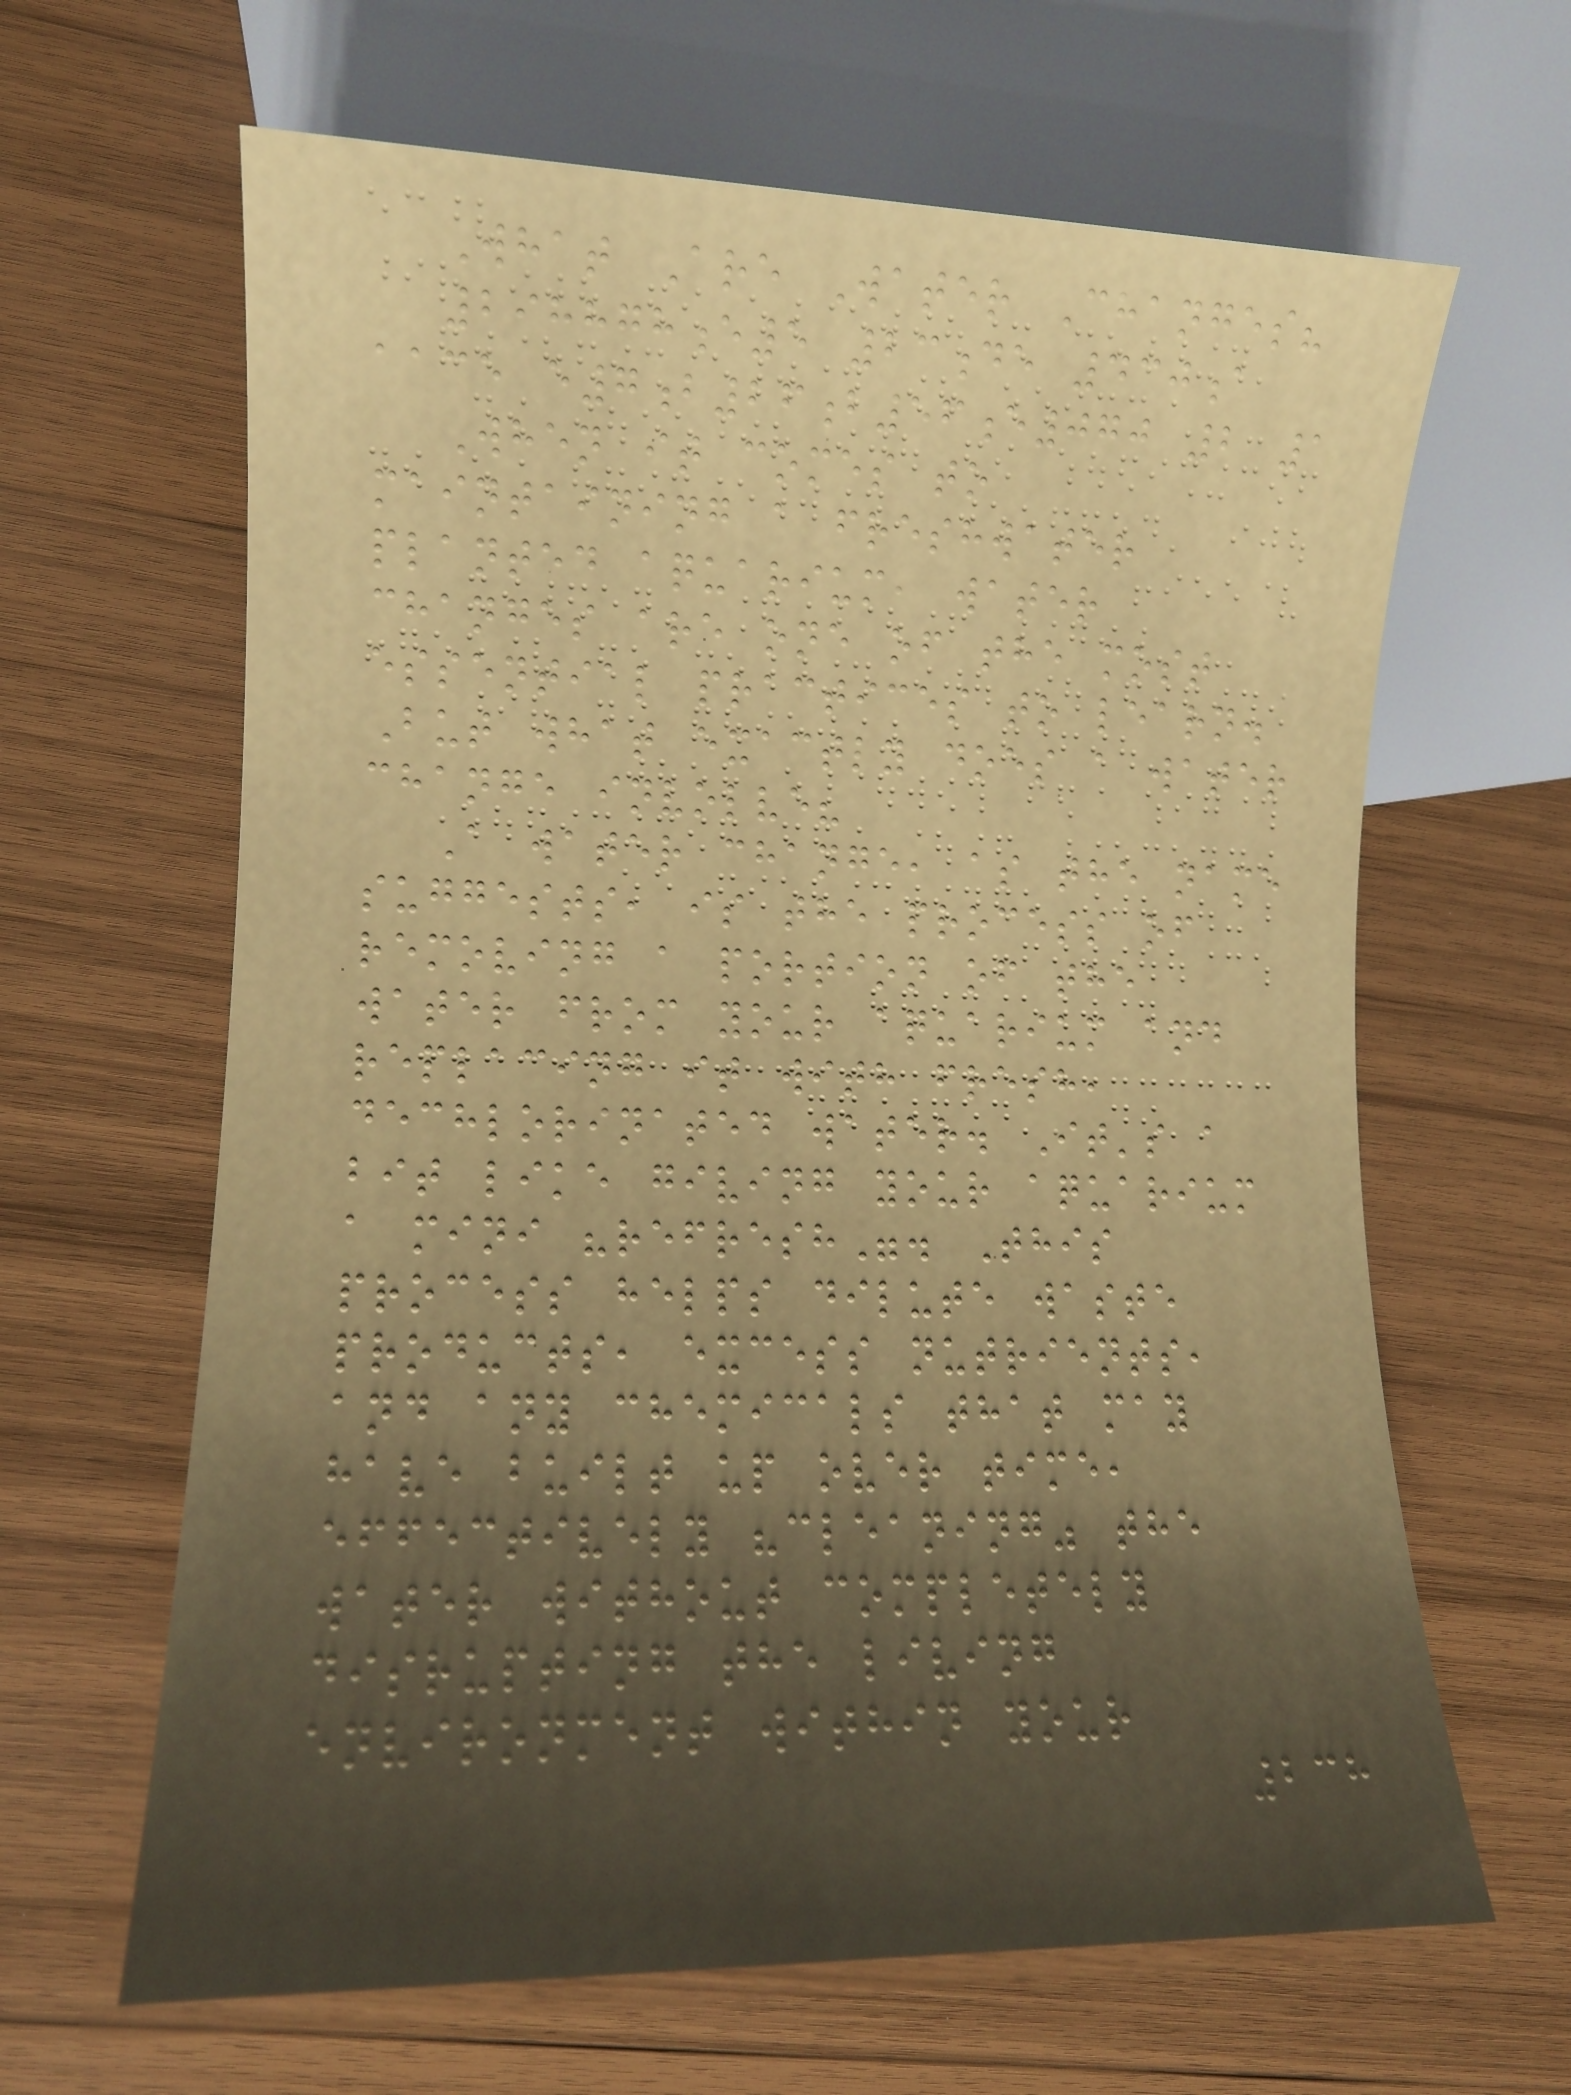What Are Water Changes?
298878e5 23de 430a
aace e7b26b56e070 2 1
When it comes to
maintaining a freshwater
planted aquarium, water
changes are one of the most
essential practices to learn.
But what exactly does a water
change involve?
A water change, as the name
suggests, is the process of
removing a portion of the
water from your aquarium and
replacing it with fresh,
dechlorinated water. It's a
bit like giving your aquarium
a mini "refresh". This
process helps dilute waste
products, excess nutrients,
and any chemicals that may
have built up over time,
effectively "cleaning" the
water without completely
disrupting the living
environment within your
238
